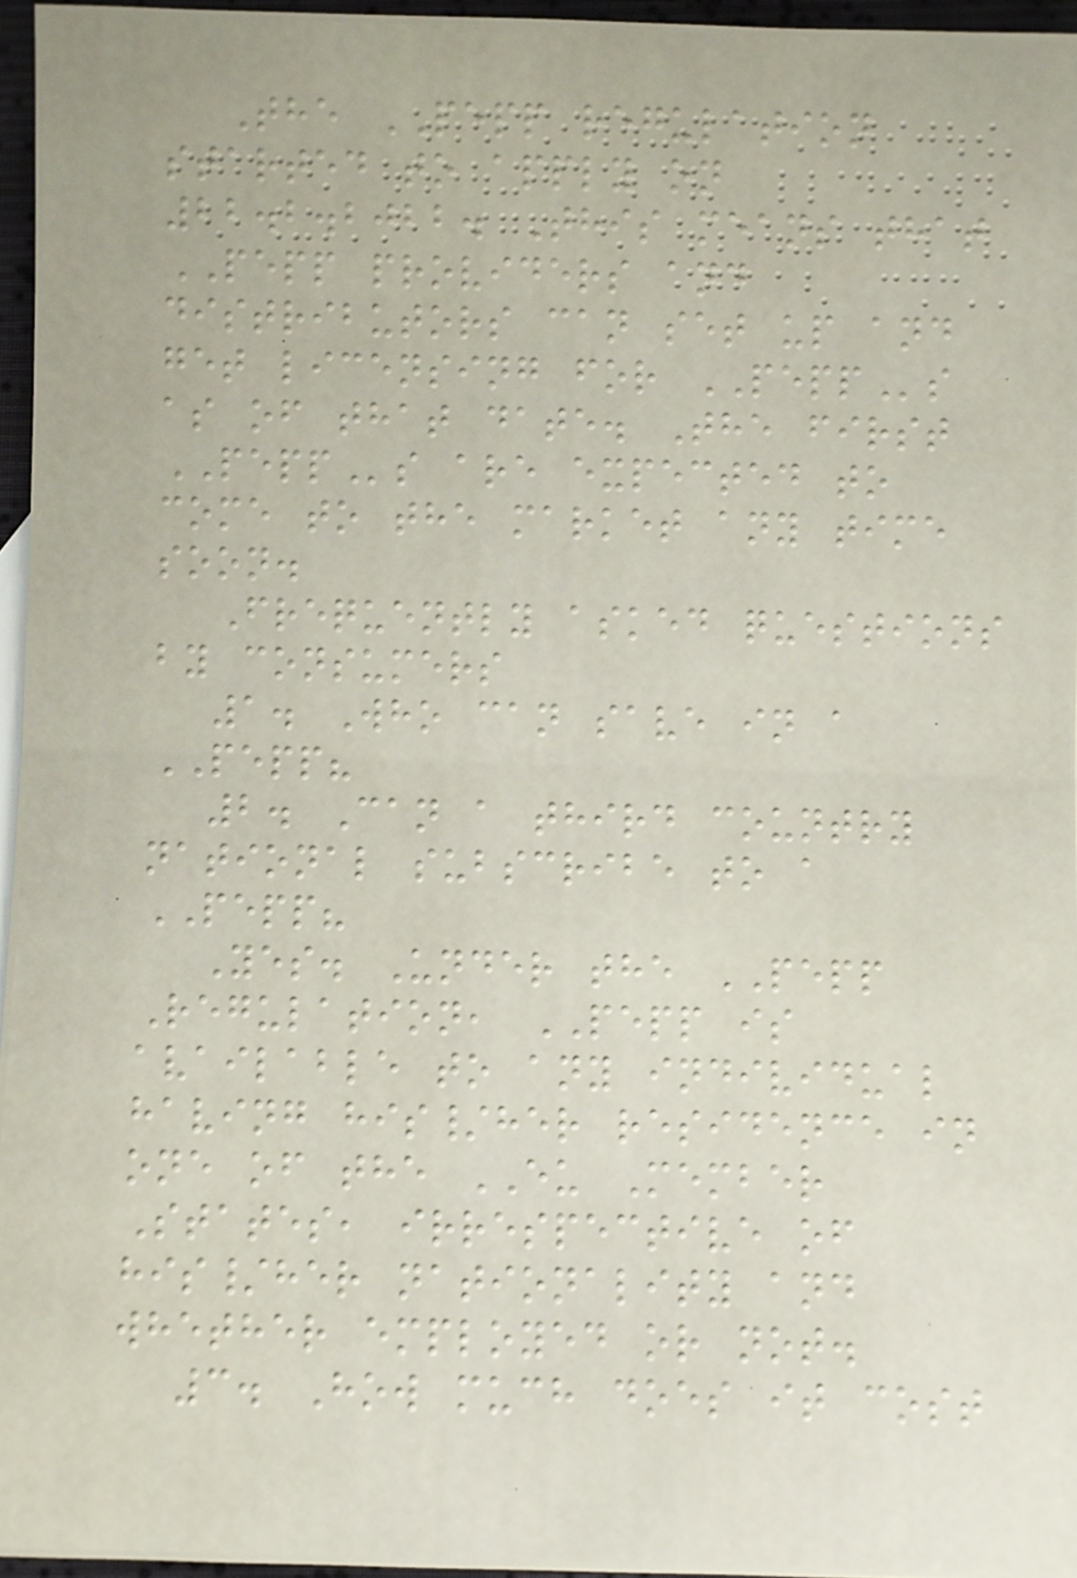The PEPP regulation
started to apply on
22.2.2022. This means that
PEPP providers and
distributors can set up and
get licensing for PEPPs
as of that date. The first
PEPPs are expected to
come to the market any time
soon.
Frequently asked questions
by consumers
1. Who can save in a
PEPP?
2. Can a third country
national subscribe to a
PEPP?
Yes. Under the PEPP
Regulation, PEPP is
available to any individual
having his/her residence in
one of the EU Member
States, irrespective of
his/her nationality and
whether employed or not.
3. How much does it cost
